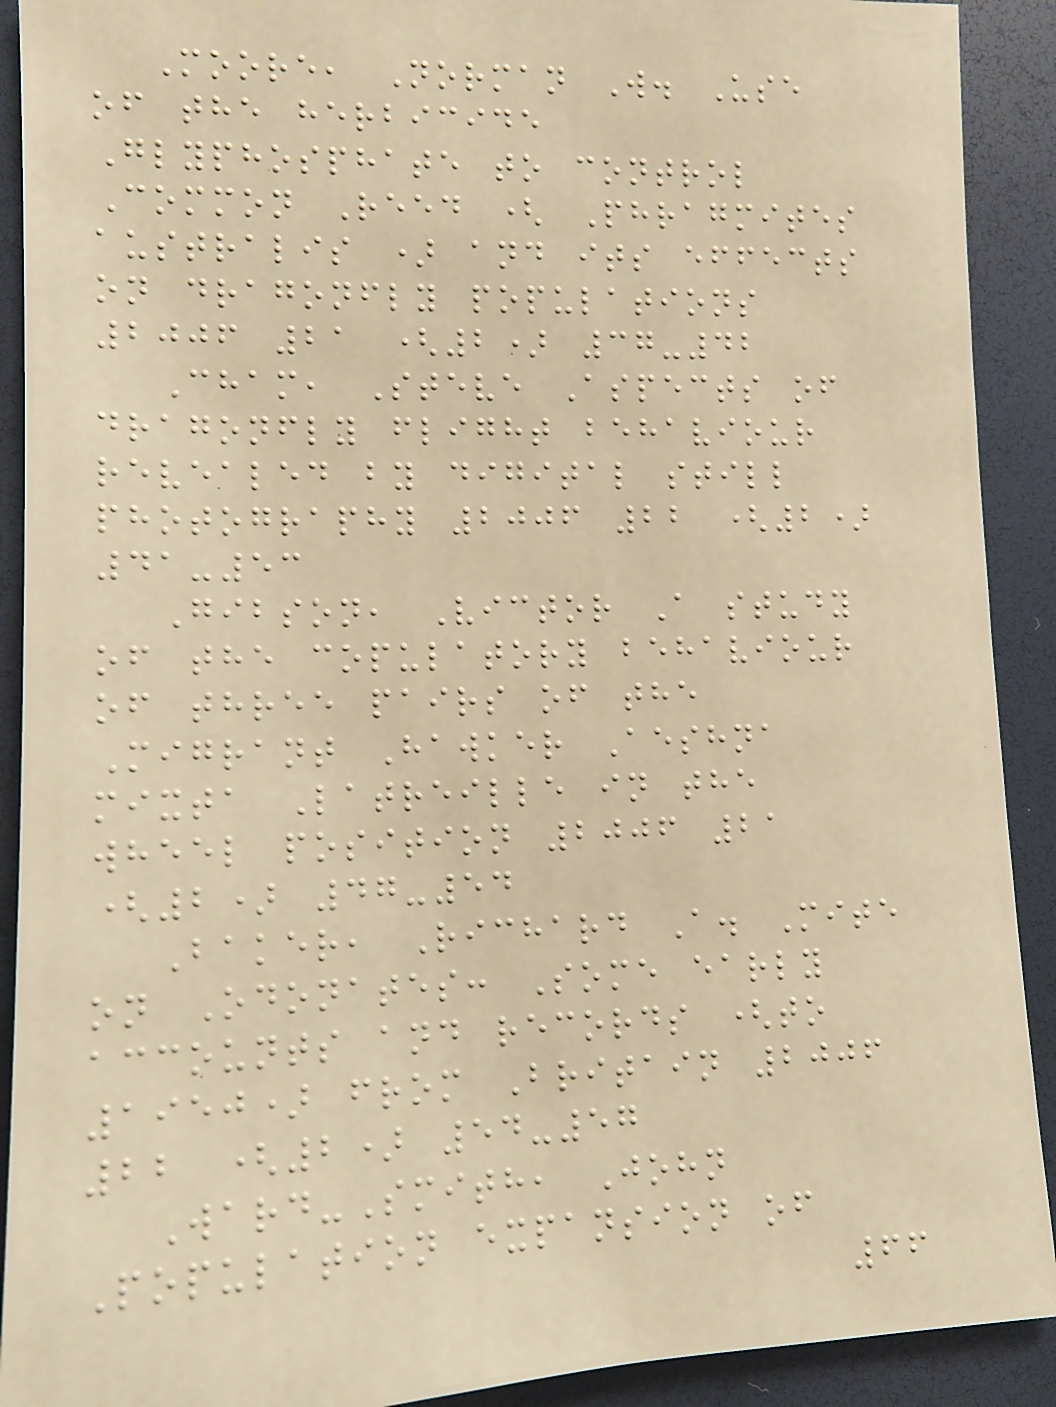Moore, Norman W. Use
of the herbicide
Glyphosphate to control
Common Reed ( Phragmites
australis ) and its effects
on dragonfly populations
2006 21 (2) 37-42
Cham, Steve Aspects of
dragonfly flight behaviour
revealed by digital still
photography 2006 22 (2)
41-53
Gibson, Victor A study
of the copulatory behaviour
of three pairs of the
Migrant Hawker Aeshna
mixta Latreille in the
wheel position 2006 21
(2) 47-54
Baker, Richard A. Mite
on Odonates: Some early
accounts and records (to
1950) from Britain 2006
22 (2) 54-57
Ward-Smith, John
Population expansion of
66
